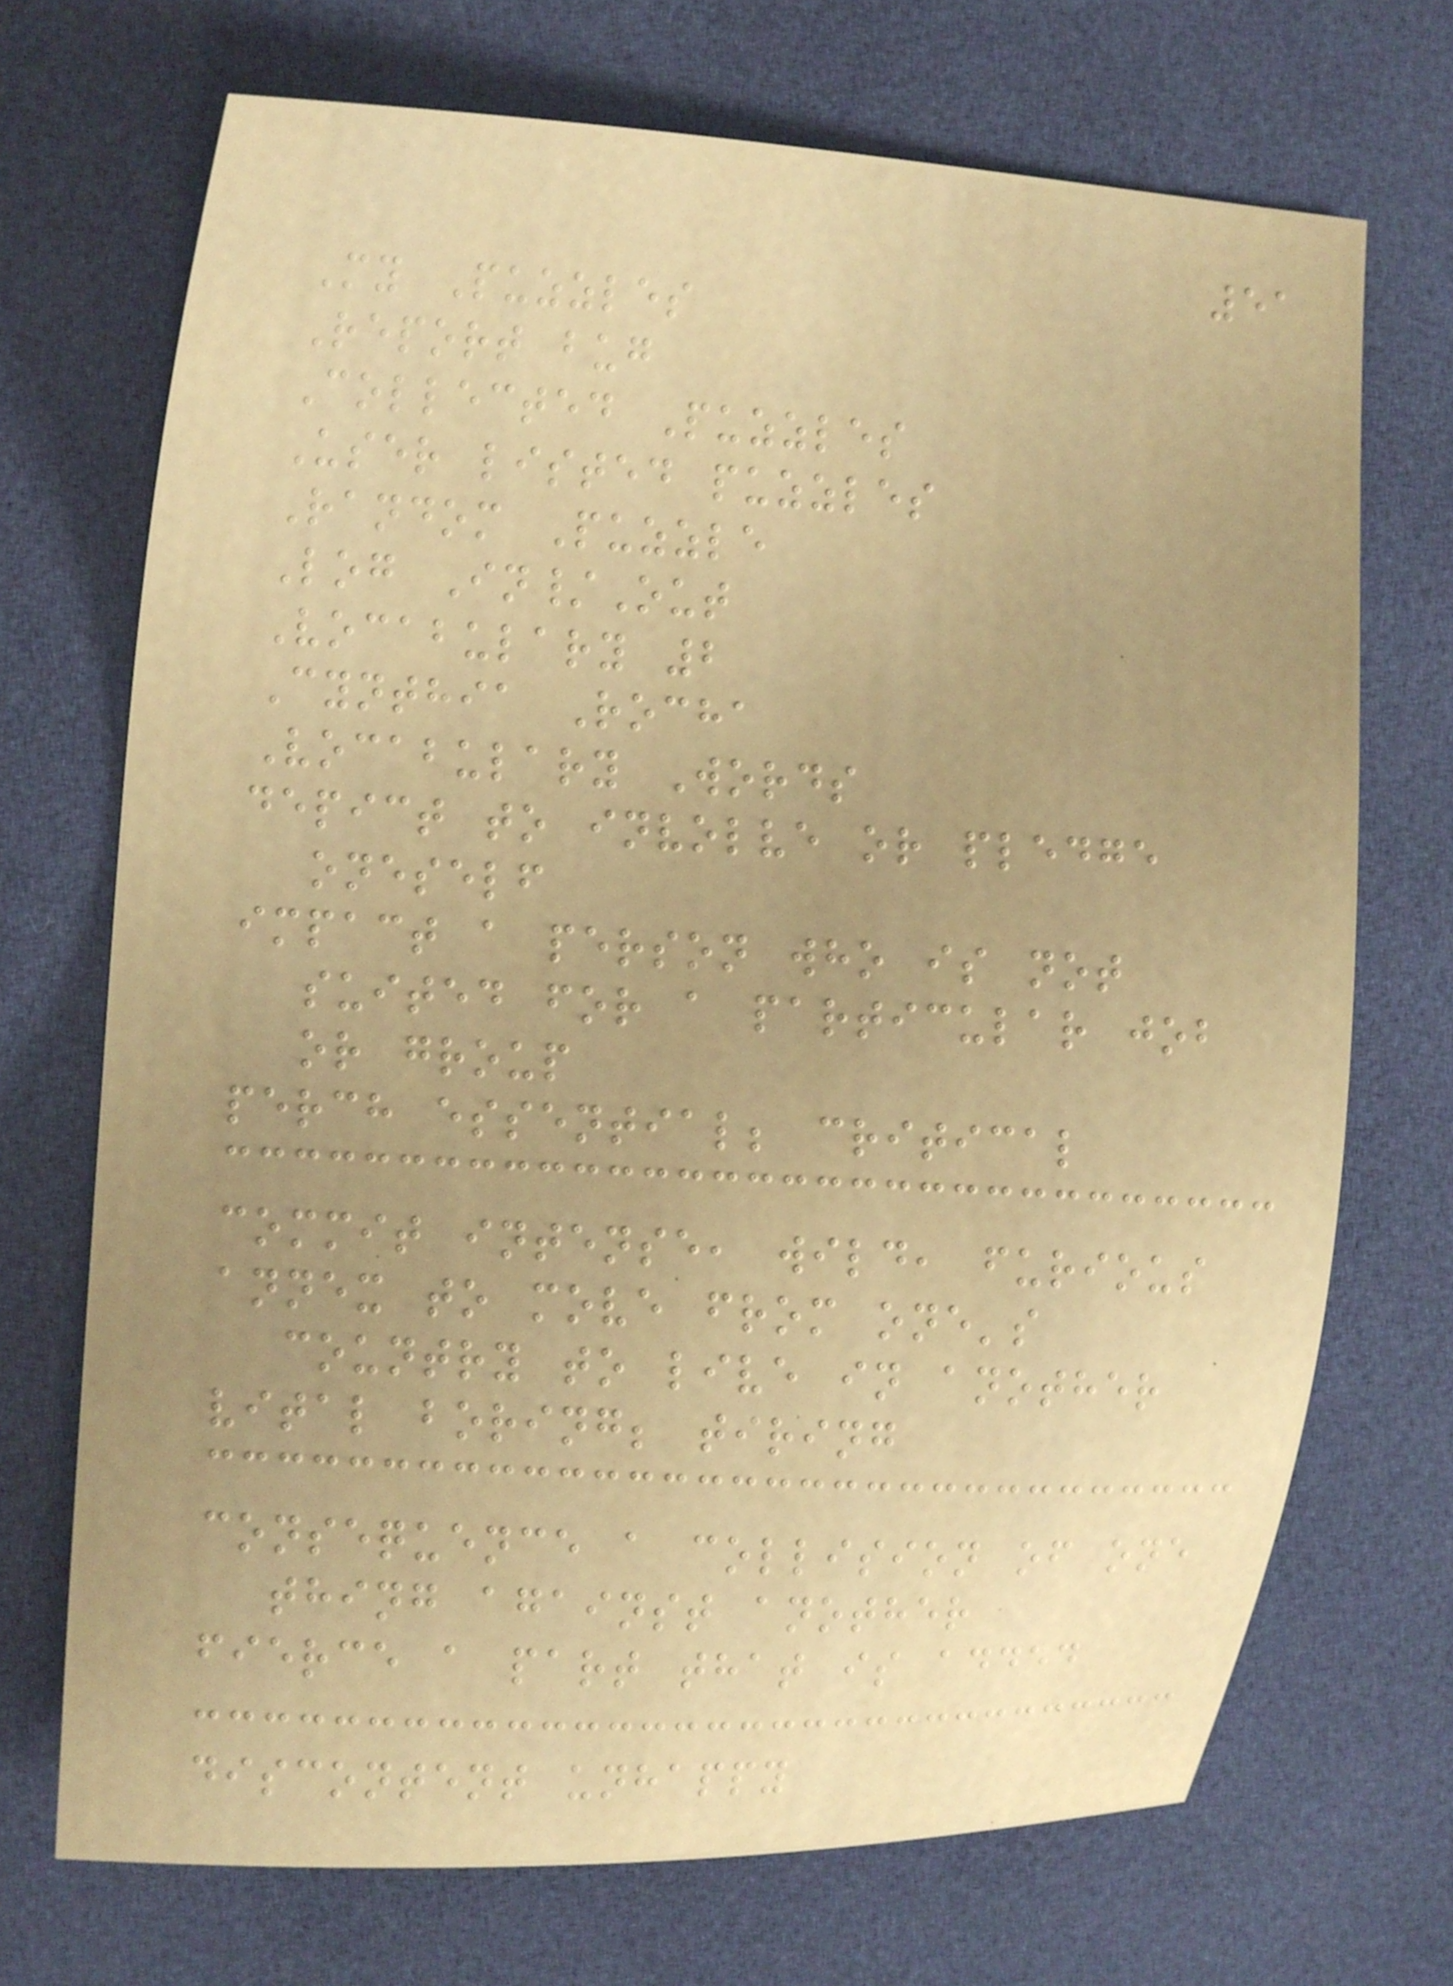51
My Puzzles
Report bug
Collected Puzzles
User listed puzzles
Random Puzzle
Log In/Out
Vocabulary 2
Cynthia Rocha
Vocabulary Words
depict to involve or pledge
oneself
impact a person who is not
suited for a particular job
or group
perch essential; critical
commit intense, wild, furious
annex to move from one's
country to live in another
vital boring; tiring
consequence a collision of one
thing against another
fierce a part that is added
discontent unhappy
